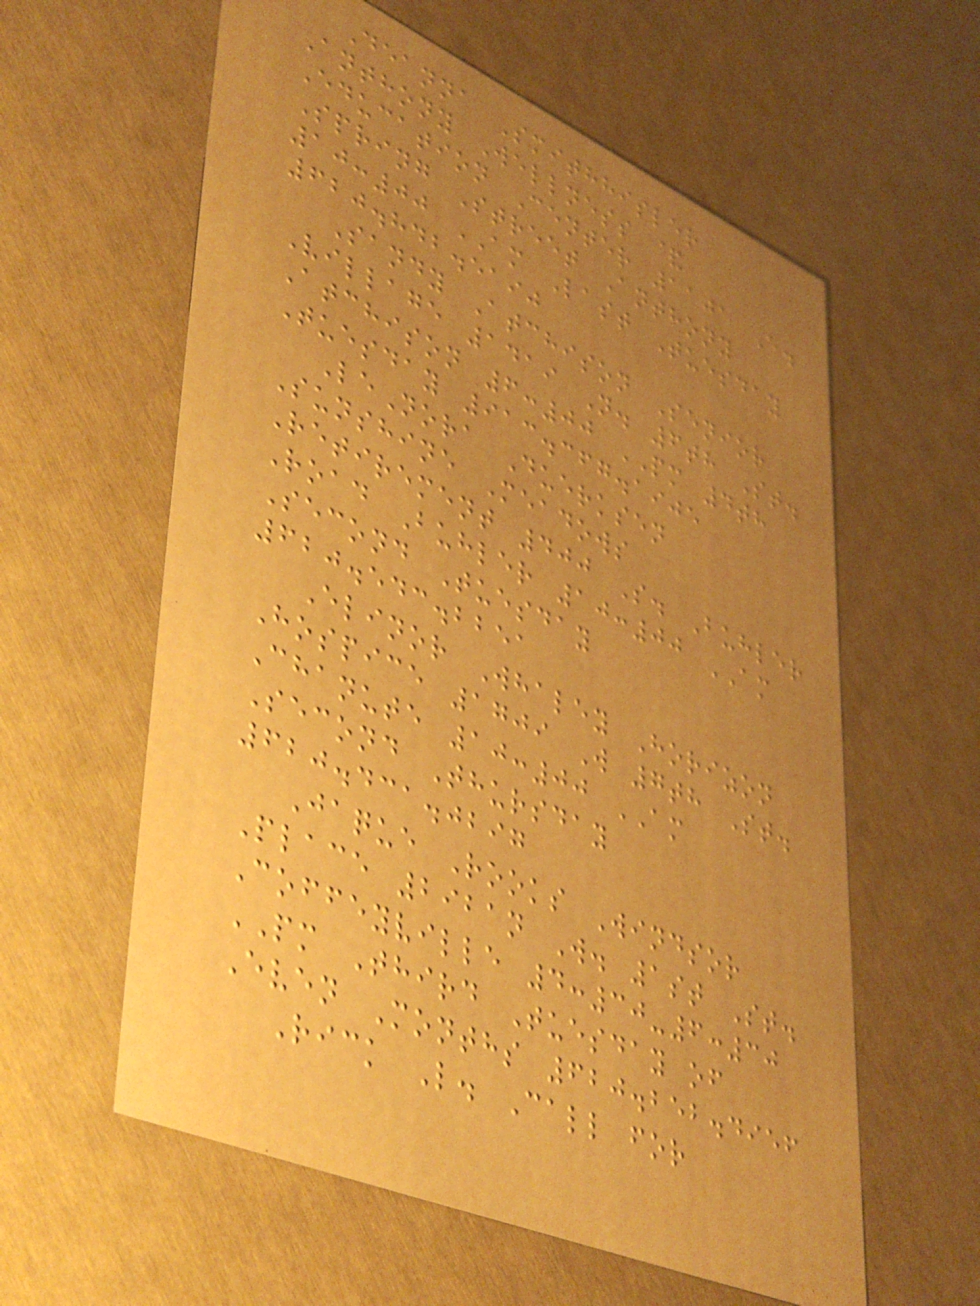Deanna Smithhisler
Anthony Wellness &
Education Center 1101 E.
Spring Street Anthony
10:00 AM Last Tuesday
620.842.5190
Sandy Atchison Senior
Village 1419 N. 6th St.
Atchison 6:00 PM 4th
Tuesday 913.367.1905
LeNora Duerksen
Sunshine Meadows
Retirement 400 S. Buhler
Road Buhler 10:00 AM
Second Tuesday
620.543.2251
Elinor Whaley Horizon
Hospice 1709 W 7th St.
Chanute 10:00 AM
Second Thursday
620.431.0297
Jaque Rooks Windsor
Place 2921n W. 1st St.
Coffeyville 4:30-6:30
PM Third Tuesday of
Even Months 620.252.4956
Rick L. Call for
